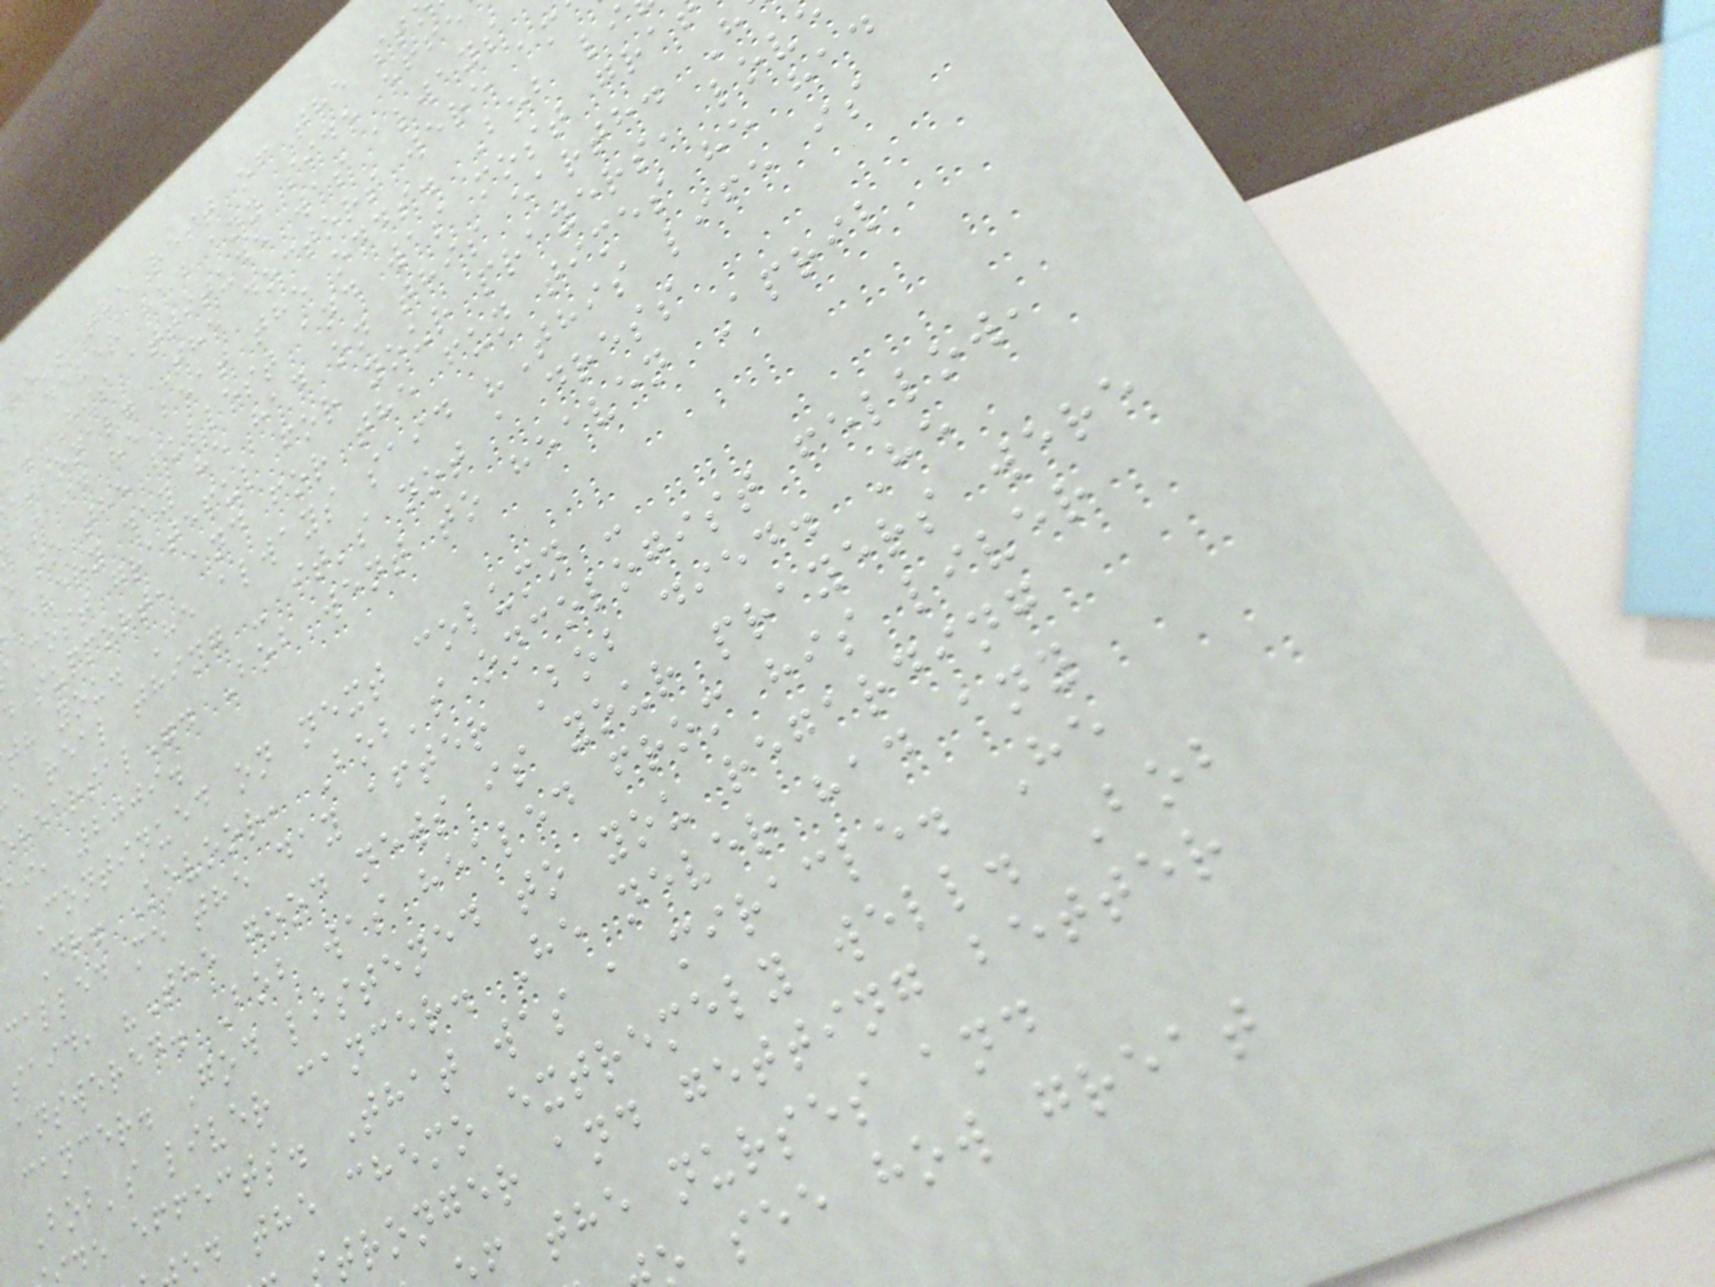re's the rest of the st
b never had any side effe
o. His attitude was always
ational. The doctors were am
said he beat the odds. Bob li
e to the fullest and was most gra
every day he had on this earth. H
most grateful for your prayers, lov
d support, and for the fun times he had
th you. He always said "This life is
e real thing - it's not a dress
hearsal". Bob went to heaven April
ai, 2009.
Continued on next column -
Dr. Kovoor, Bob's oncologist fellow,
called me the day after Bob died. He
said, "The good news is your prayers were
answered. Bob was healed from his liver
cancer. God listened to you regarding
Bob's liver cancer. He never had any
de effects. That was a miracle. He
d the chemo extremely well. Bob
tronger and getting better
f the nurses and
see how great
